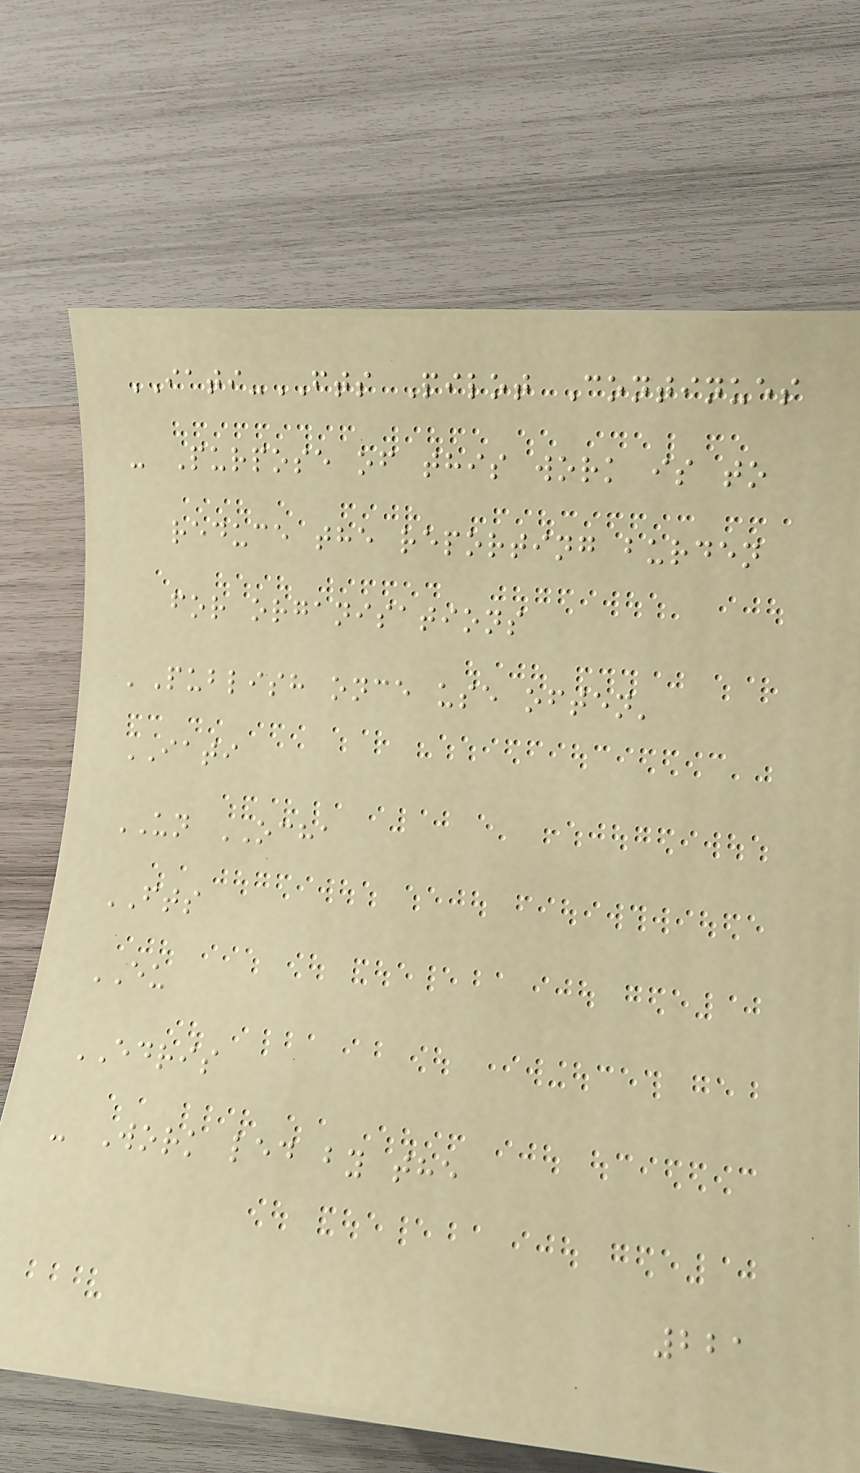IATI-FTS Pilot Continues
- Purpose of this work is to
reduce the reporting burden
for organisations
'Publish once use often'
IATI
UN OCHA
FTS
EU
EDRIS
- Work led by the
221
